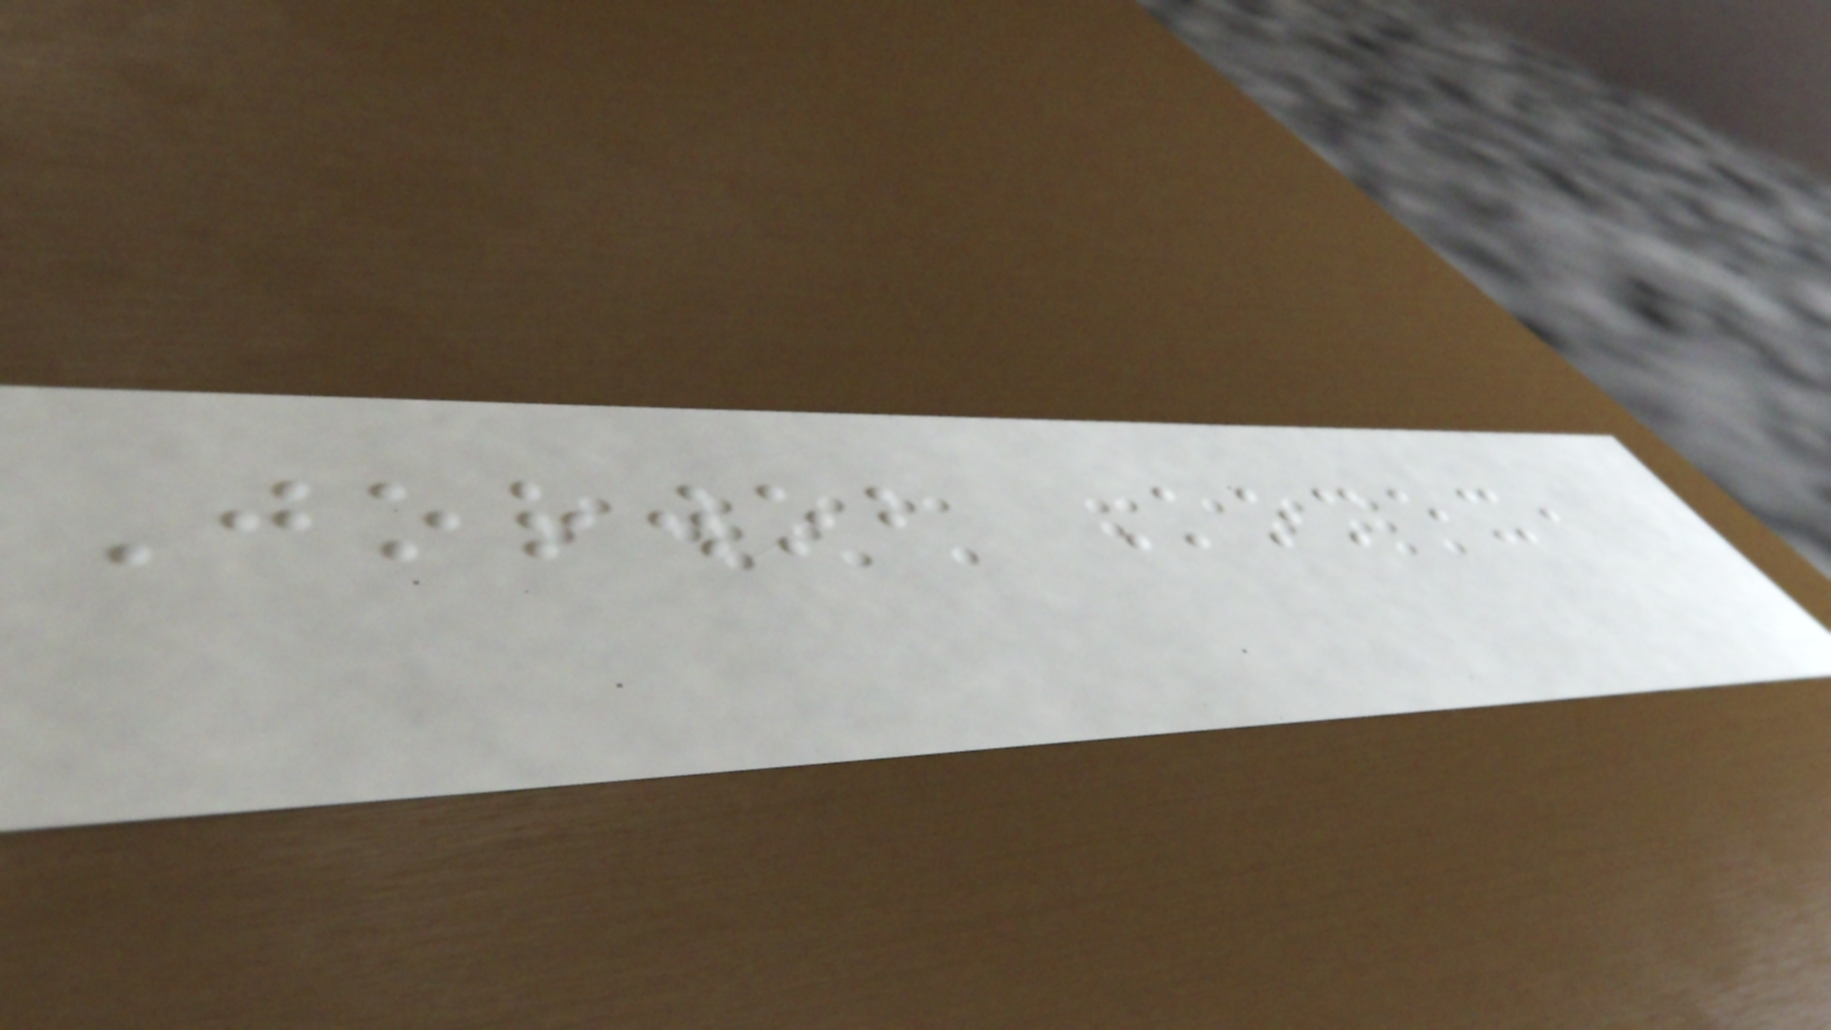Jorwob Komex,
